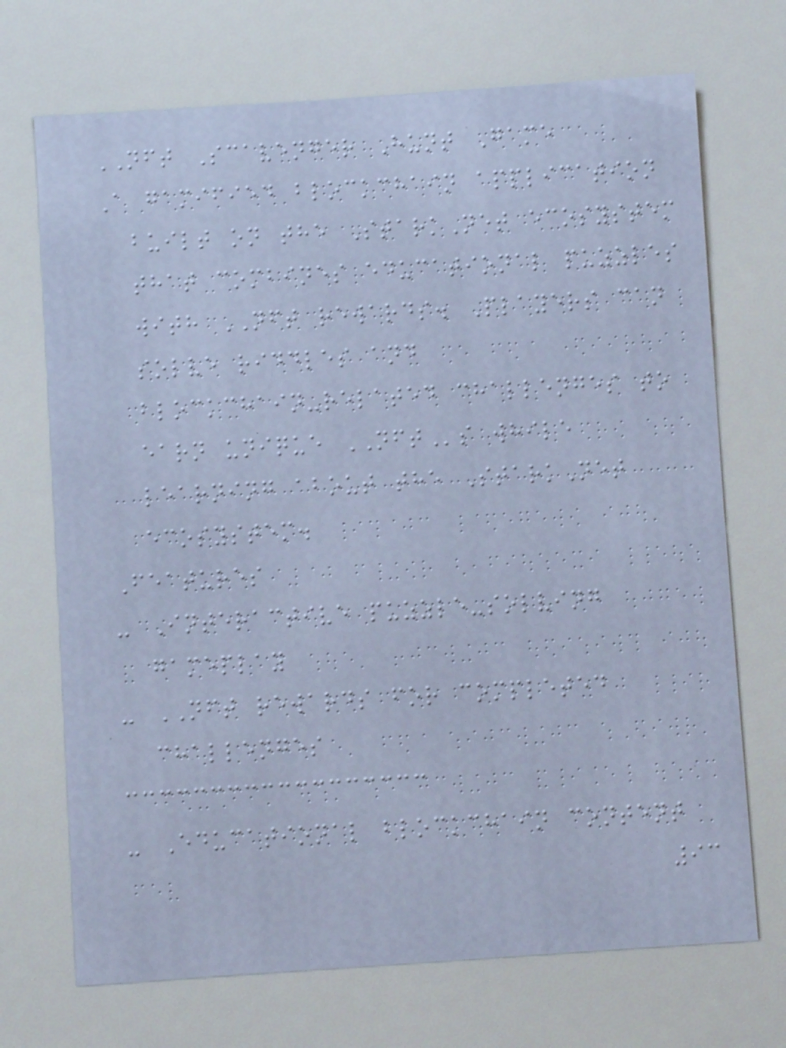NFT Scavenger Hunt Game
A gamified blockchain application
built on the StarkNet ecosystem
that combines educational puzzles
with NFT rewards. Players can
solve riddles and
blockchain-related challenges to
earn unique NFTs while
learning about the StarkNet
ecosystem.
Features
- Interactive puzzle-solving
gameplay
- NFT rewards for completed
challenges
- Educational blockchain content
93
